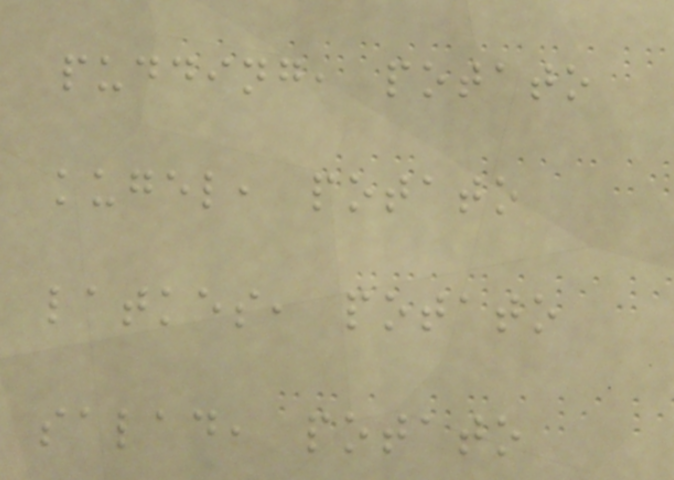pudding, potato
kugel, potato
latkes, potato
salad, potato
